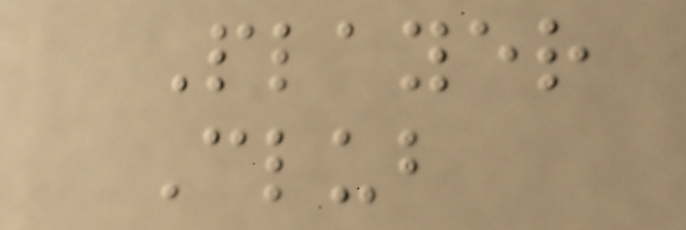Player
Club
